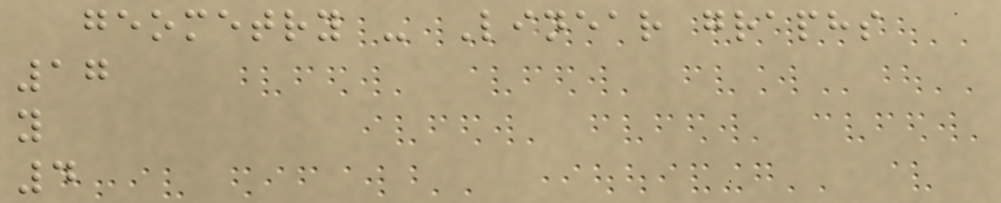geometry - Linear graphs
17
y
4
